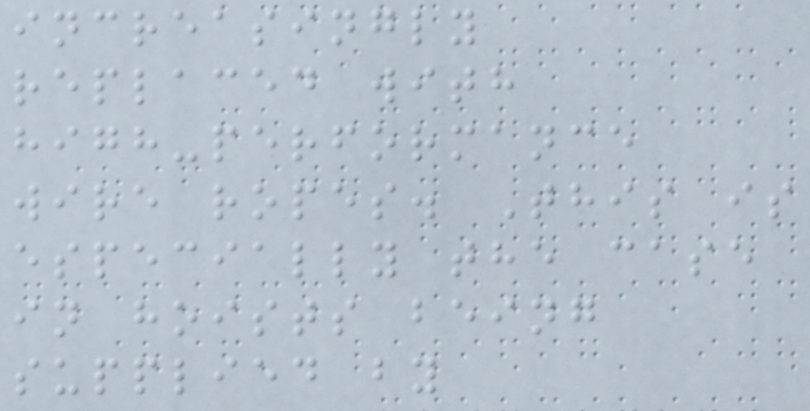increasingly
replaced with
high-performance
wire ropes. This is
especially the case
in hoists being
supplied by
